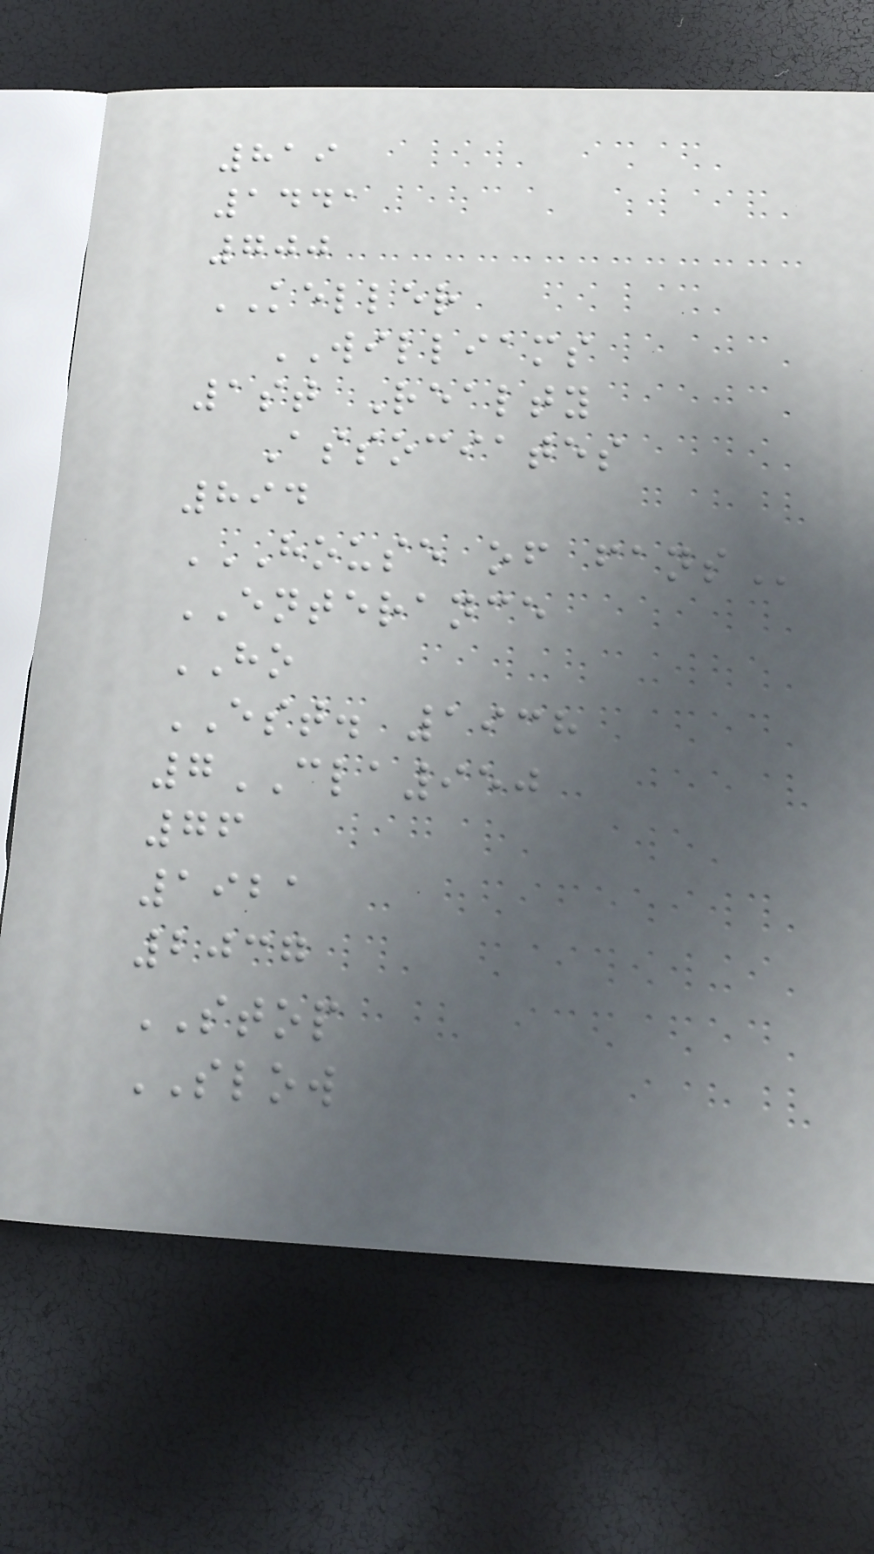819
1441
700
KELLER
WILLIAMS
1st Realty
Associates
894
HOUSE OF FANS
ENTERANCE
HO
EST. 1938
7CLA950
76
1921
2037
STOP
SLOW
